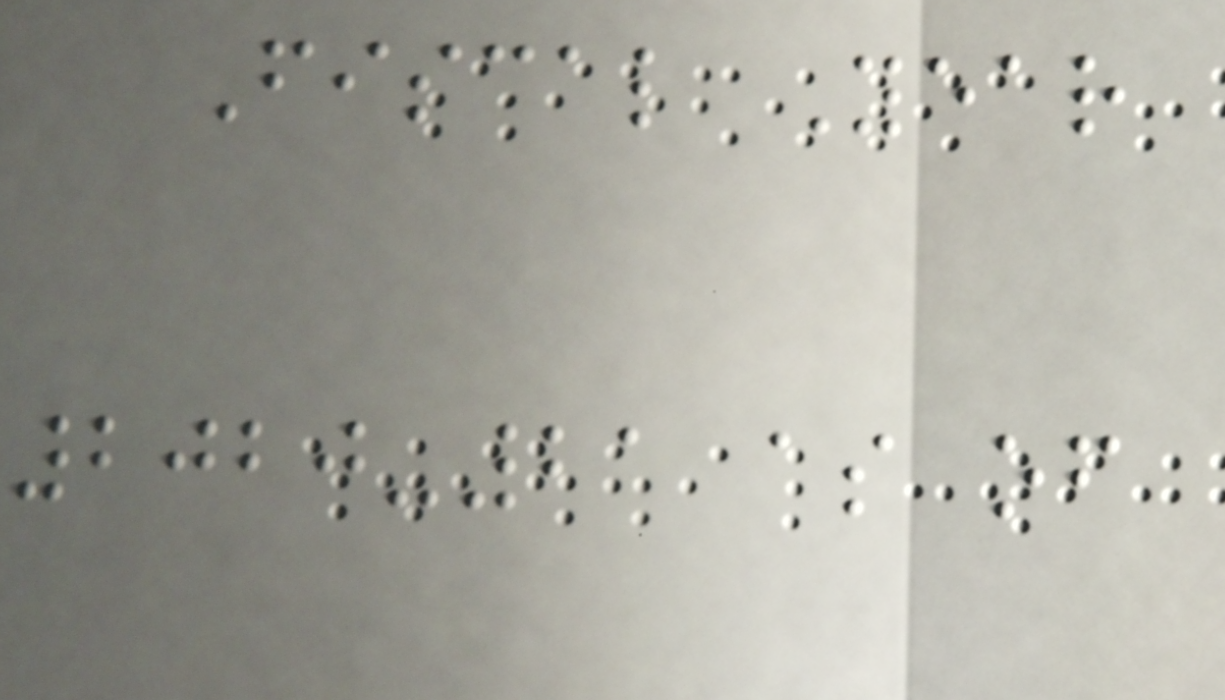Fiscal Year
2020-21 as of
